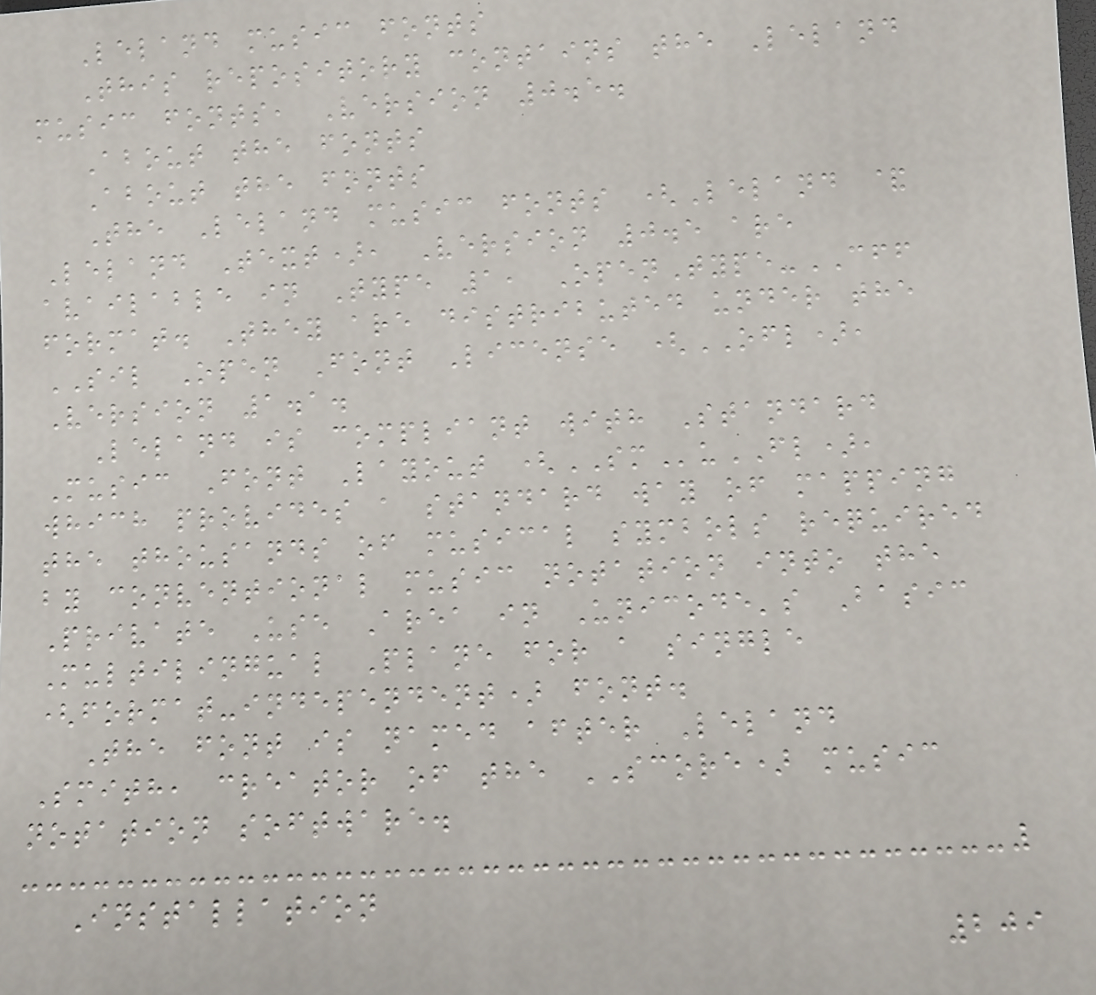Leland music fonts
This repository contains the Leland
music fonts, Version 0.5.
About the fonts
About the fonts
The Leland music fonts (Leland &
Leland Text), Version 0.5 are
available in Type 1, OpenType-CFF
format. They are distributed under the
SIL Open Font License (OFL),
Version 1.1.
Leland is compliant with Standard
Music Font Layout (SMuFL),
which provides a standard way of mapping
the thousands of musical symbols required
by conventional music notation into the
Private Use Area in Unicode's Basic
Multilingual Plane for a single
(format-independent) font.
The font is named after Leland
Smith, creator of the SCORE) music
notation software.
Installation
209
